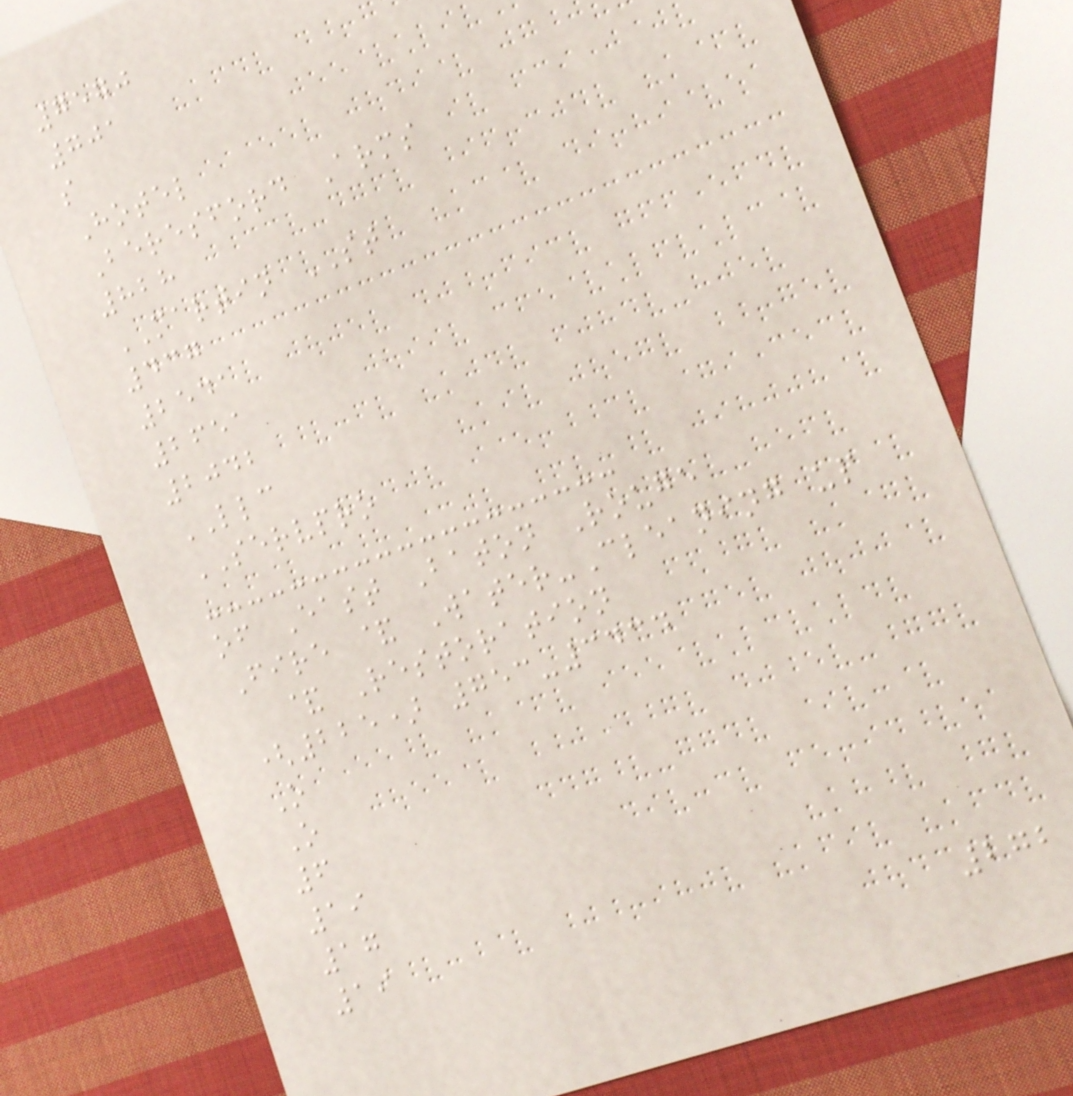7570
701
s
Hotel
Beresford Arms
828
MARTIN ST
437
2541
2651
2042
LLC
SERVPRO
of East Baton Rouge
Fire & Water-Cleaning up
& Restoration
(225) 753-3434
O
O
6
19
17
19
272
